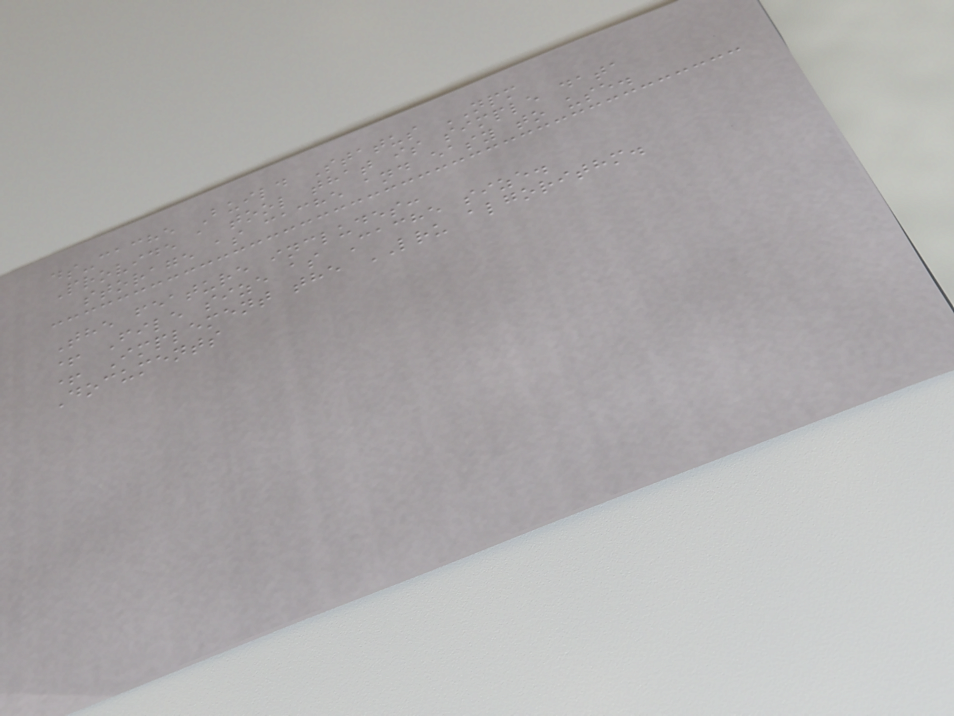ds-cache Build Status NPM
Provide a tool that is simple data
storage as cache and easy to use.
The feature includes:
+ File size as Cache size.
+ Implement the LRU algorithm.
Documents
